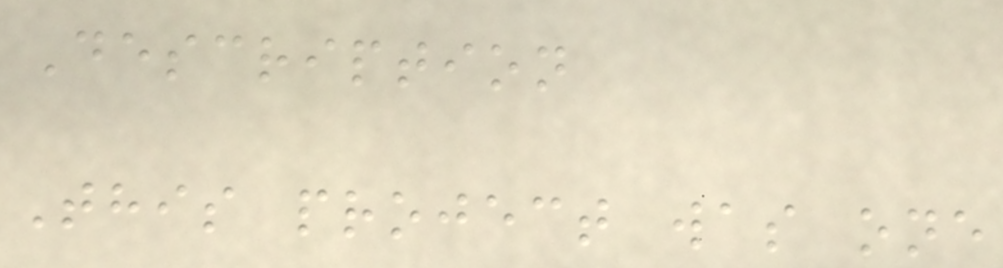Description
This project was one
